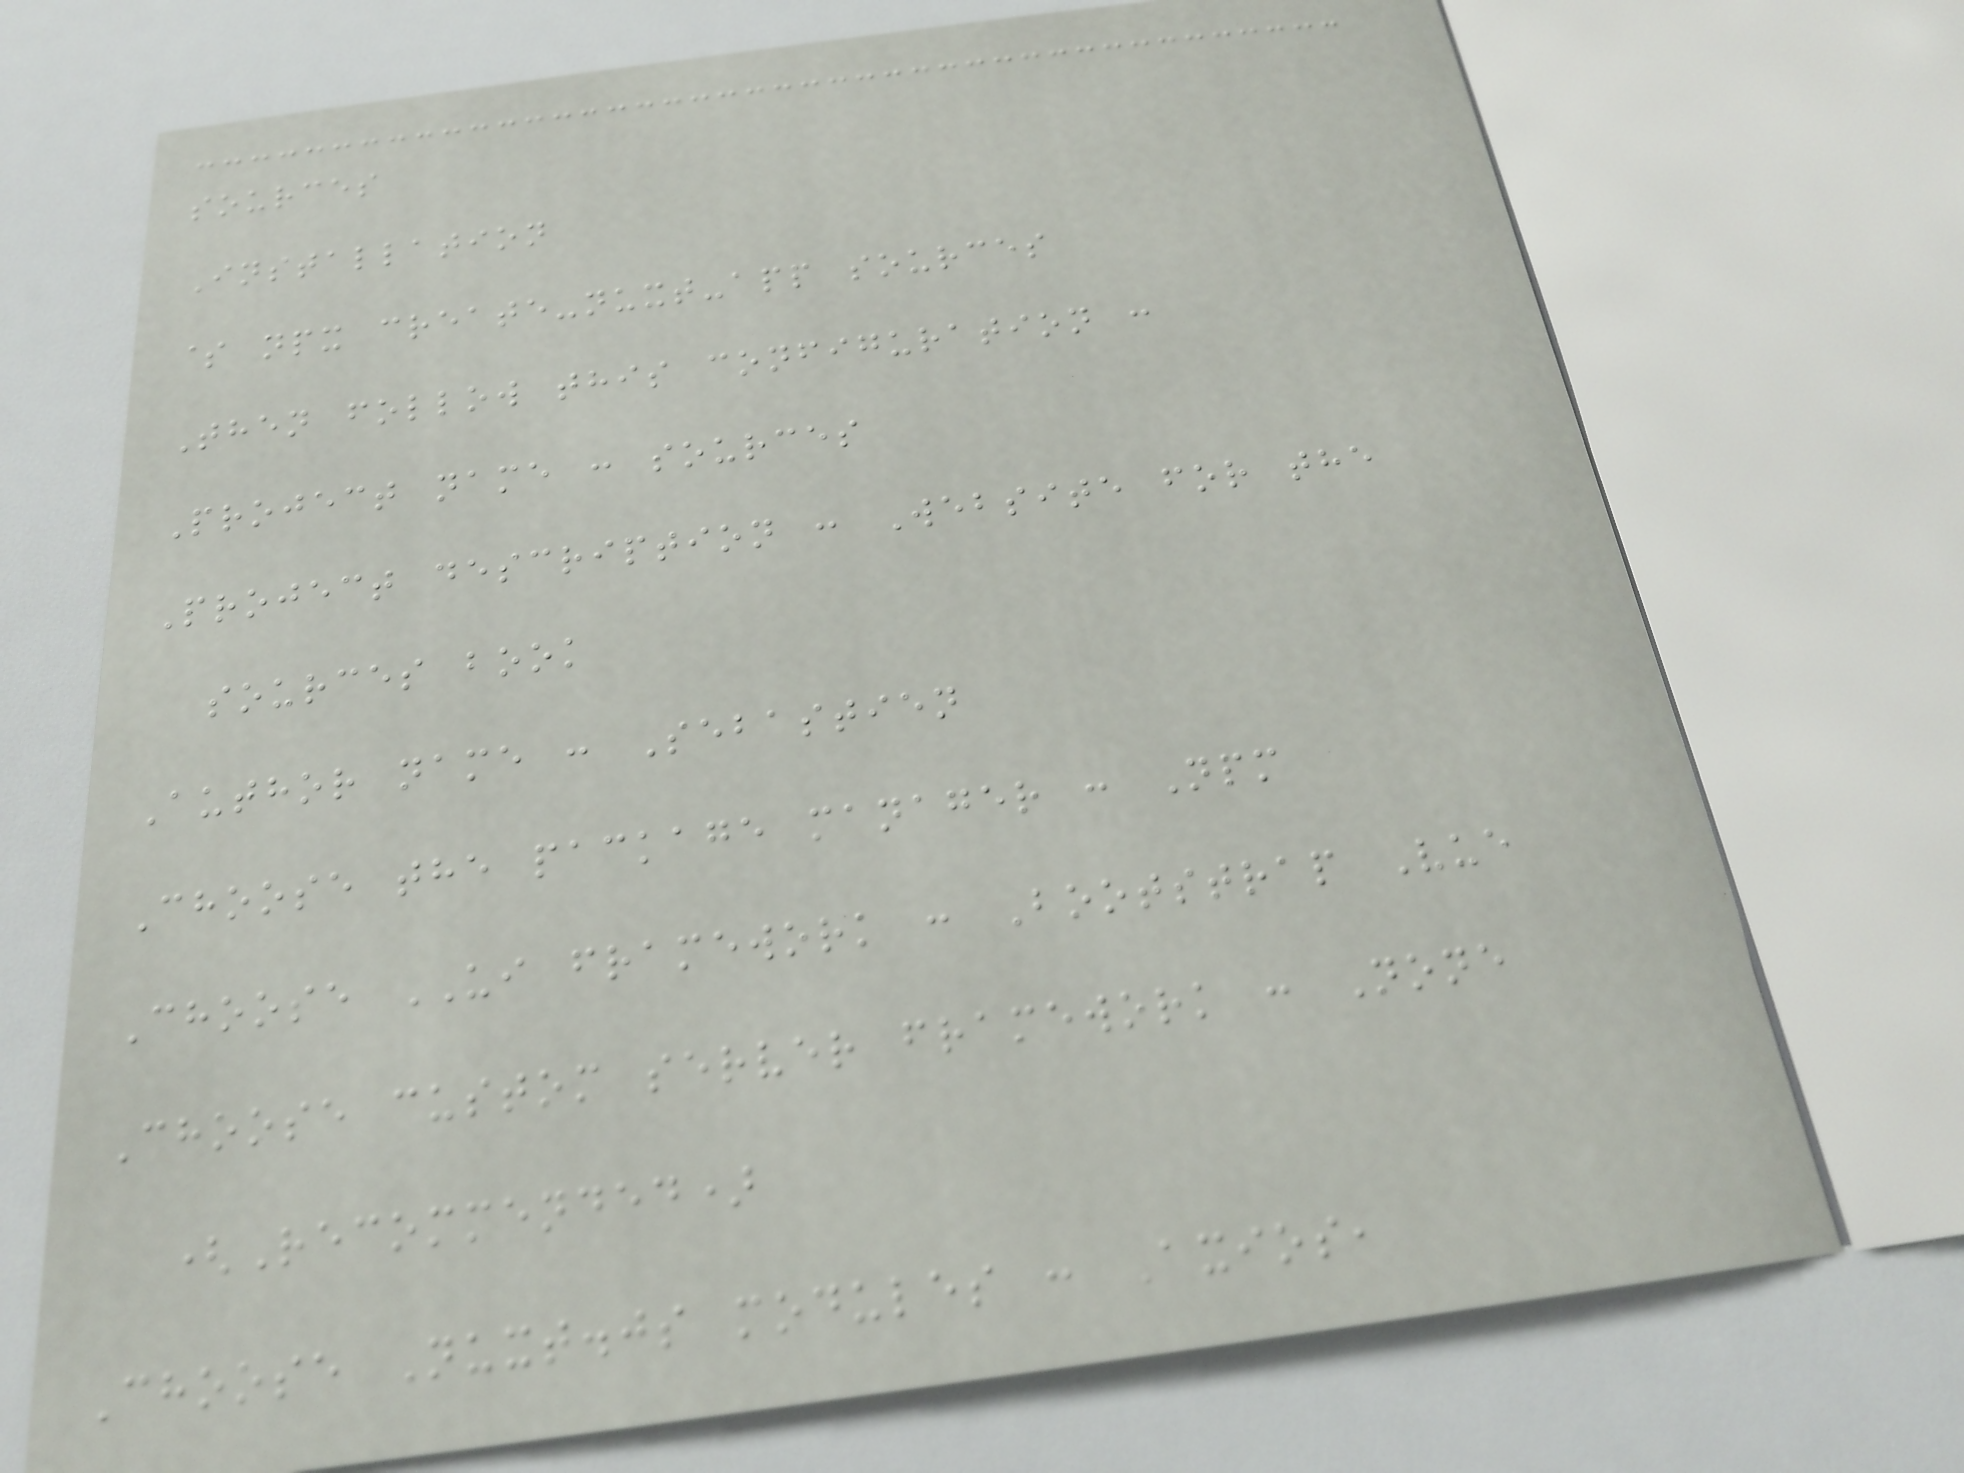sources
Installation
$ npx create-nuxt-app sources
Then follow this configuration :
Project name : sources
Project description : Website for the
sources book
Author name : Sebastien
Choose the package manager : Npm
Choose UI framework : Bootstrap Vue
Choose custom server framework : None
(Recommended)
Choose Nuxt.js modules : Axios,
